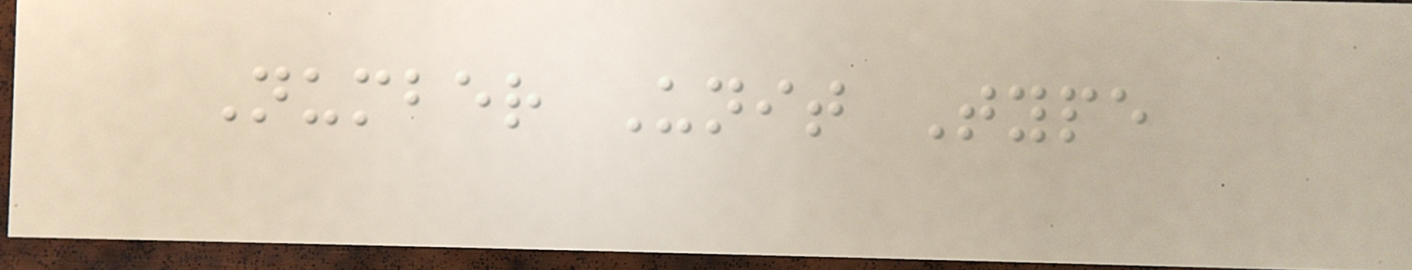Number Unit Type
